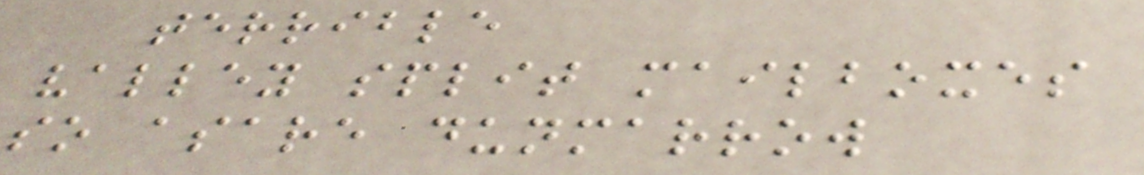terrible
valley split mailboxes
so asare dunmarrow
